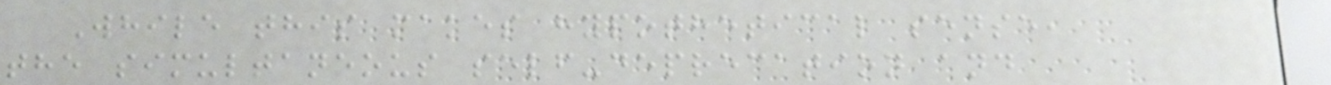While this makes hypothetical sense,
the simultaneous self-deprecation and
